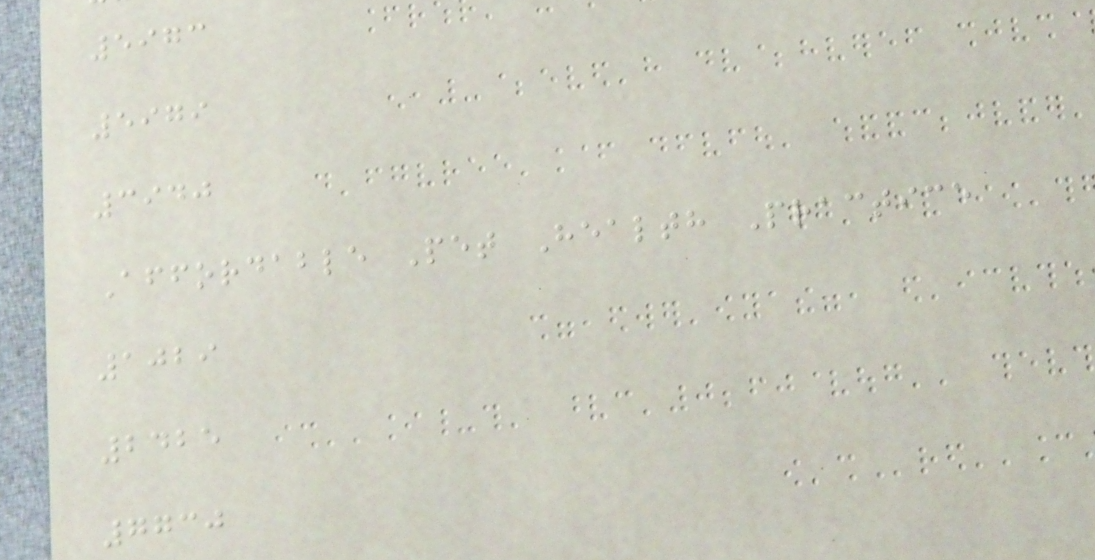5973
5979
3940
Affordable Pet Health Practice
1029
2425
7730
